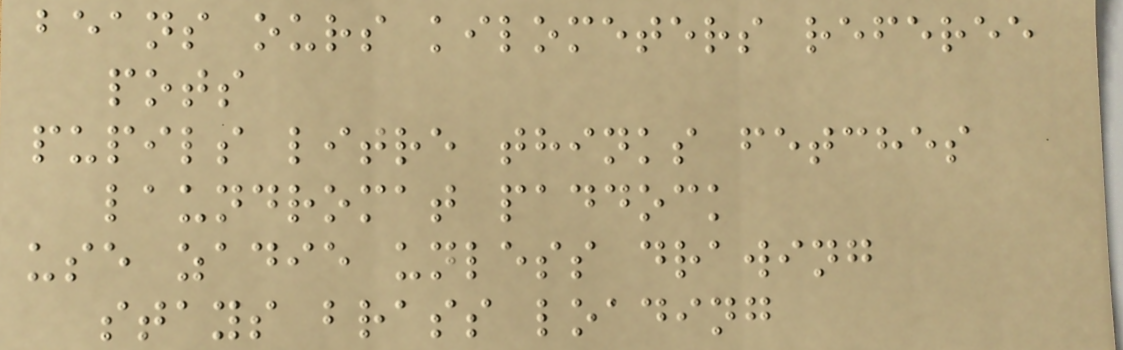beans ours kilometers referee
pots
pupils litre thinks fetches
laundromat paddock
use zadie unless drawing
stays brass loading
